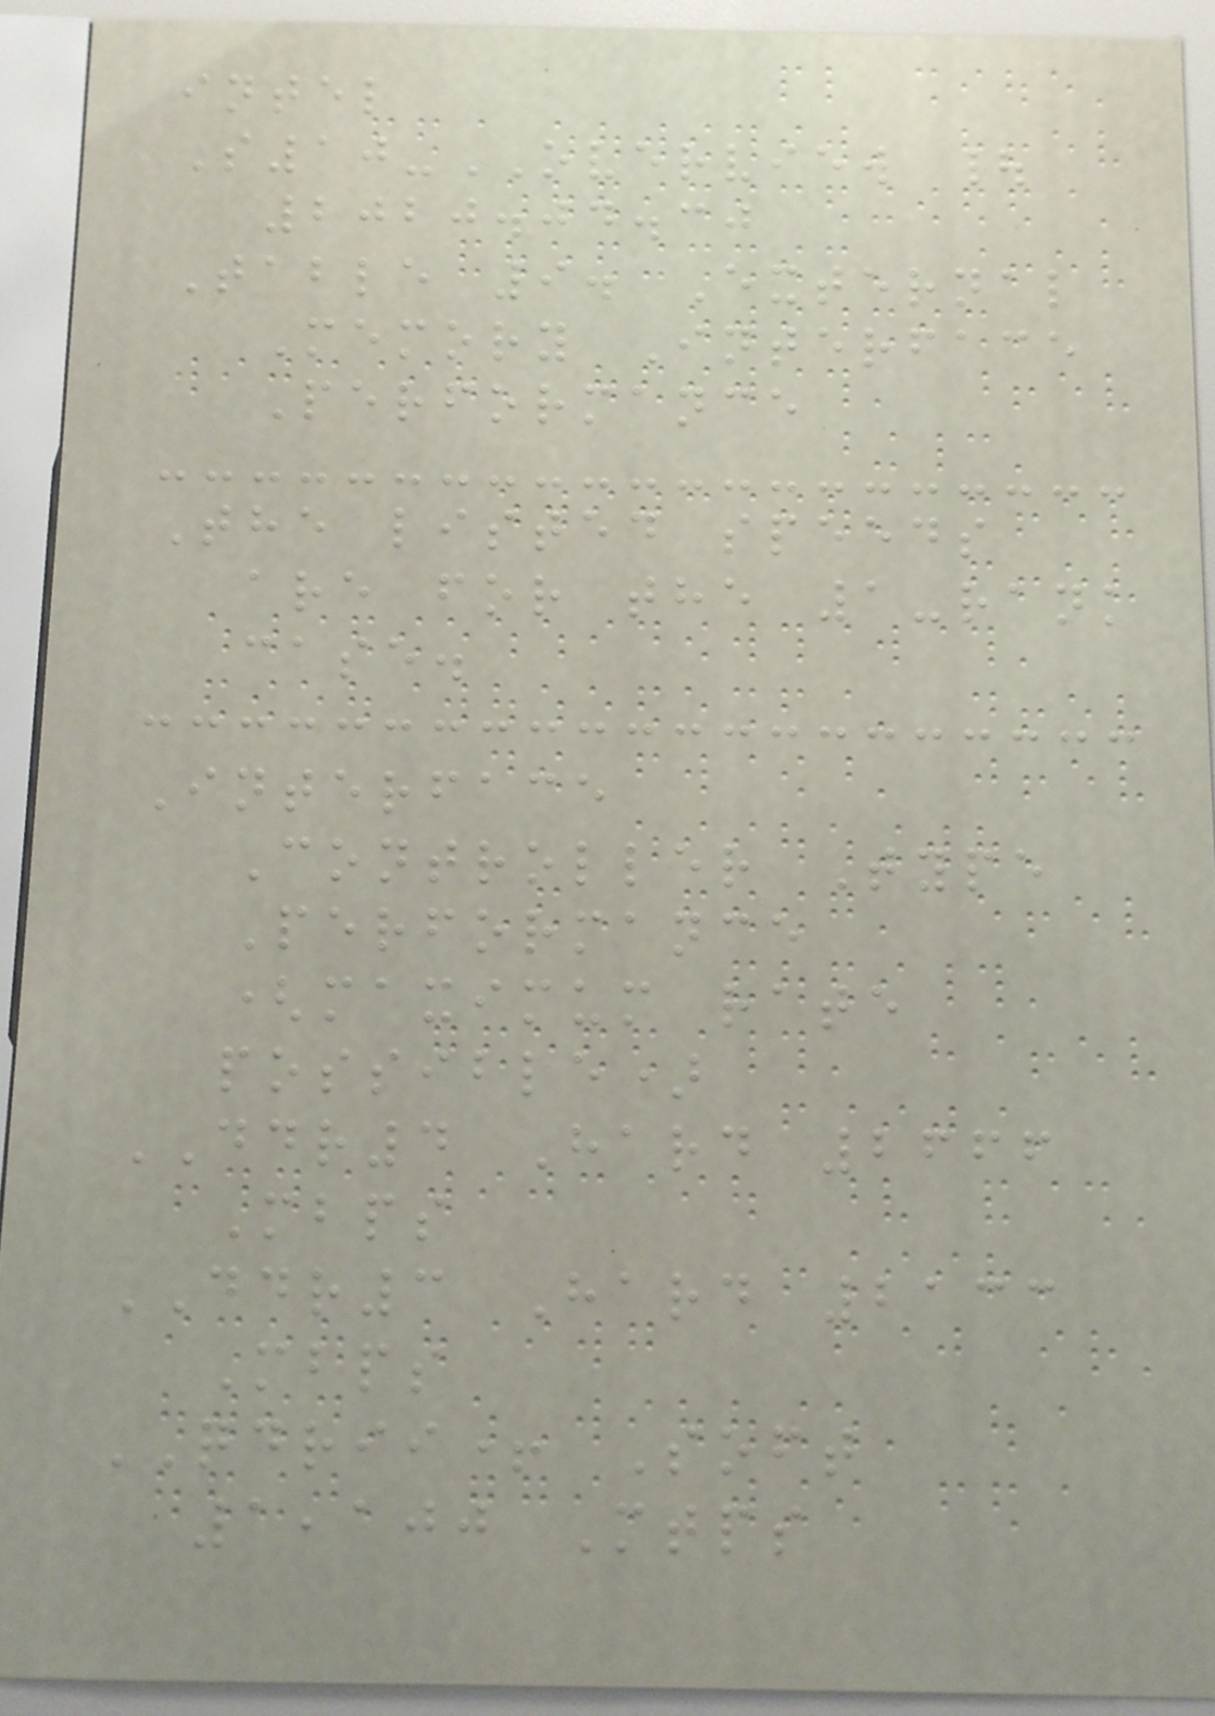intel
S10-OVERVIEW |
2020.04.30
Table 9. External
Memory Interface
Performance
The listed speeds
are for the 1-rank
case.
Interface
Controller Type
Performance
(maximum rate
possible)
DDR4 Hard 2666
Mbps
DDR3 Hard 2133
Mbps
QDRII+ Soft
1,100 Mtps
